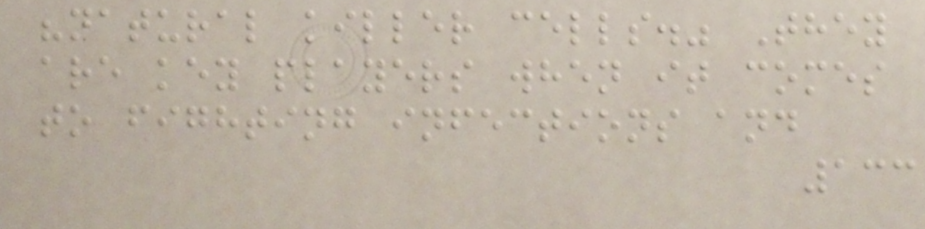"natural killer cells." They
are key players when it comes
to fighting infections and
133
